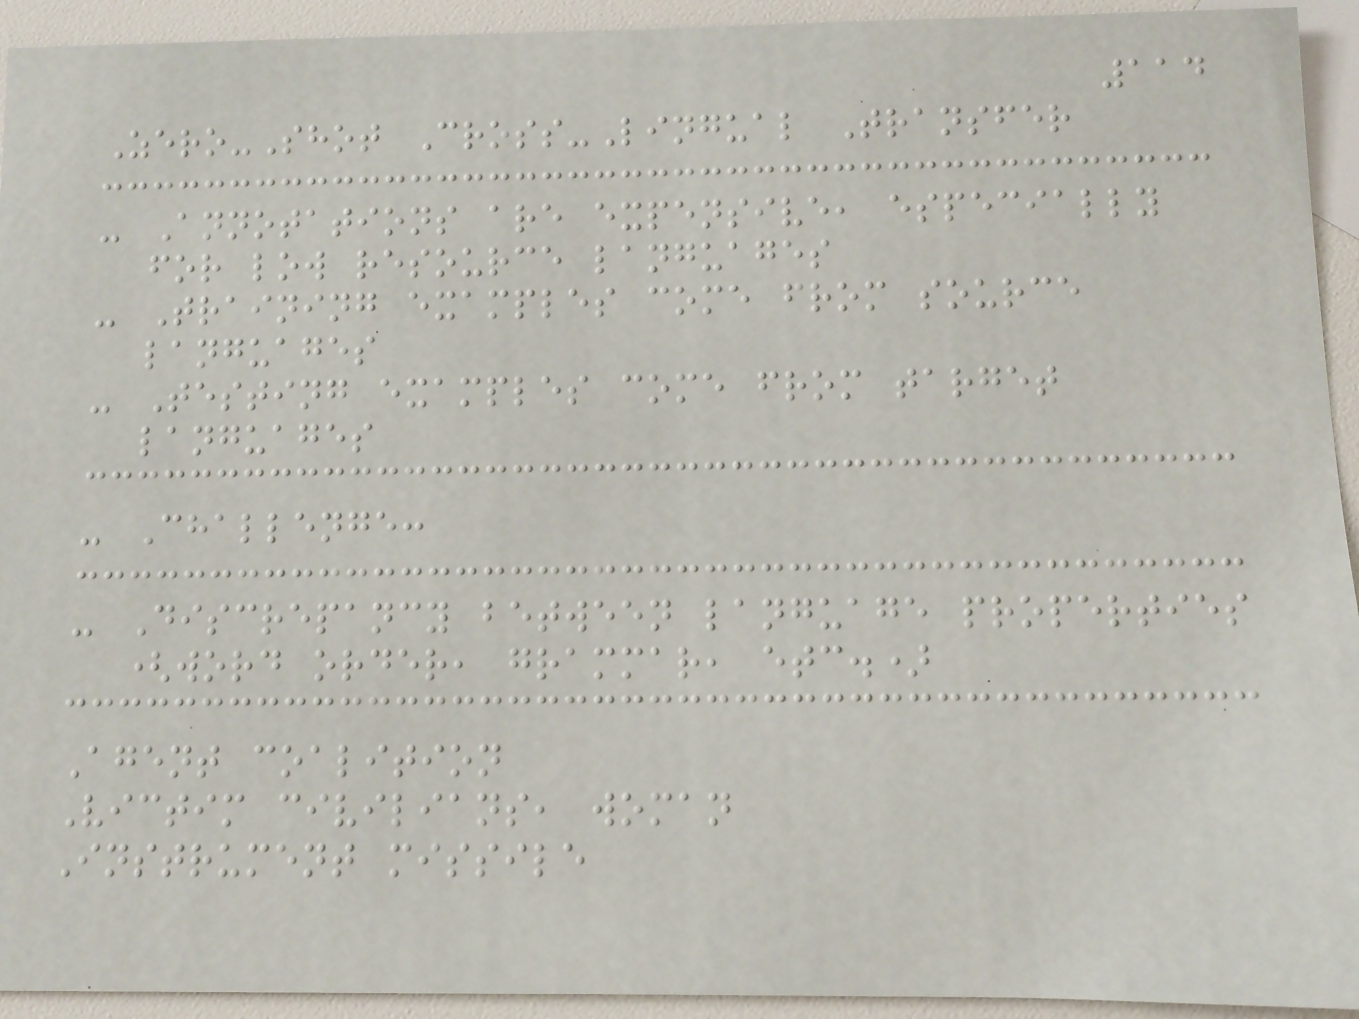114
Zero-Shot Cross-Lingual Transfer
- Annotations are expensive, especially
for low resource languages
- Training examples come from source
languages
- Testing examples come from target
languages
- Challenge:
- Discrepancy between language properties
(word order, grammar, etc.)
Agent coalition
Victim civilians, woman
Instrument missile
